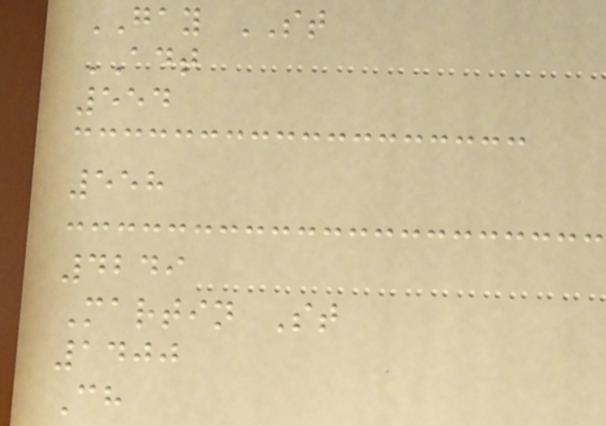GAY ST
ADT
554
558
4249
Martin St
1400
Ch
